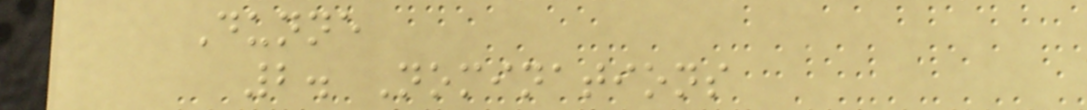Dunne
2. Nominations
